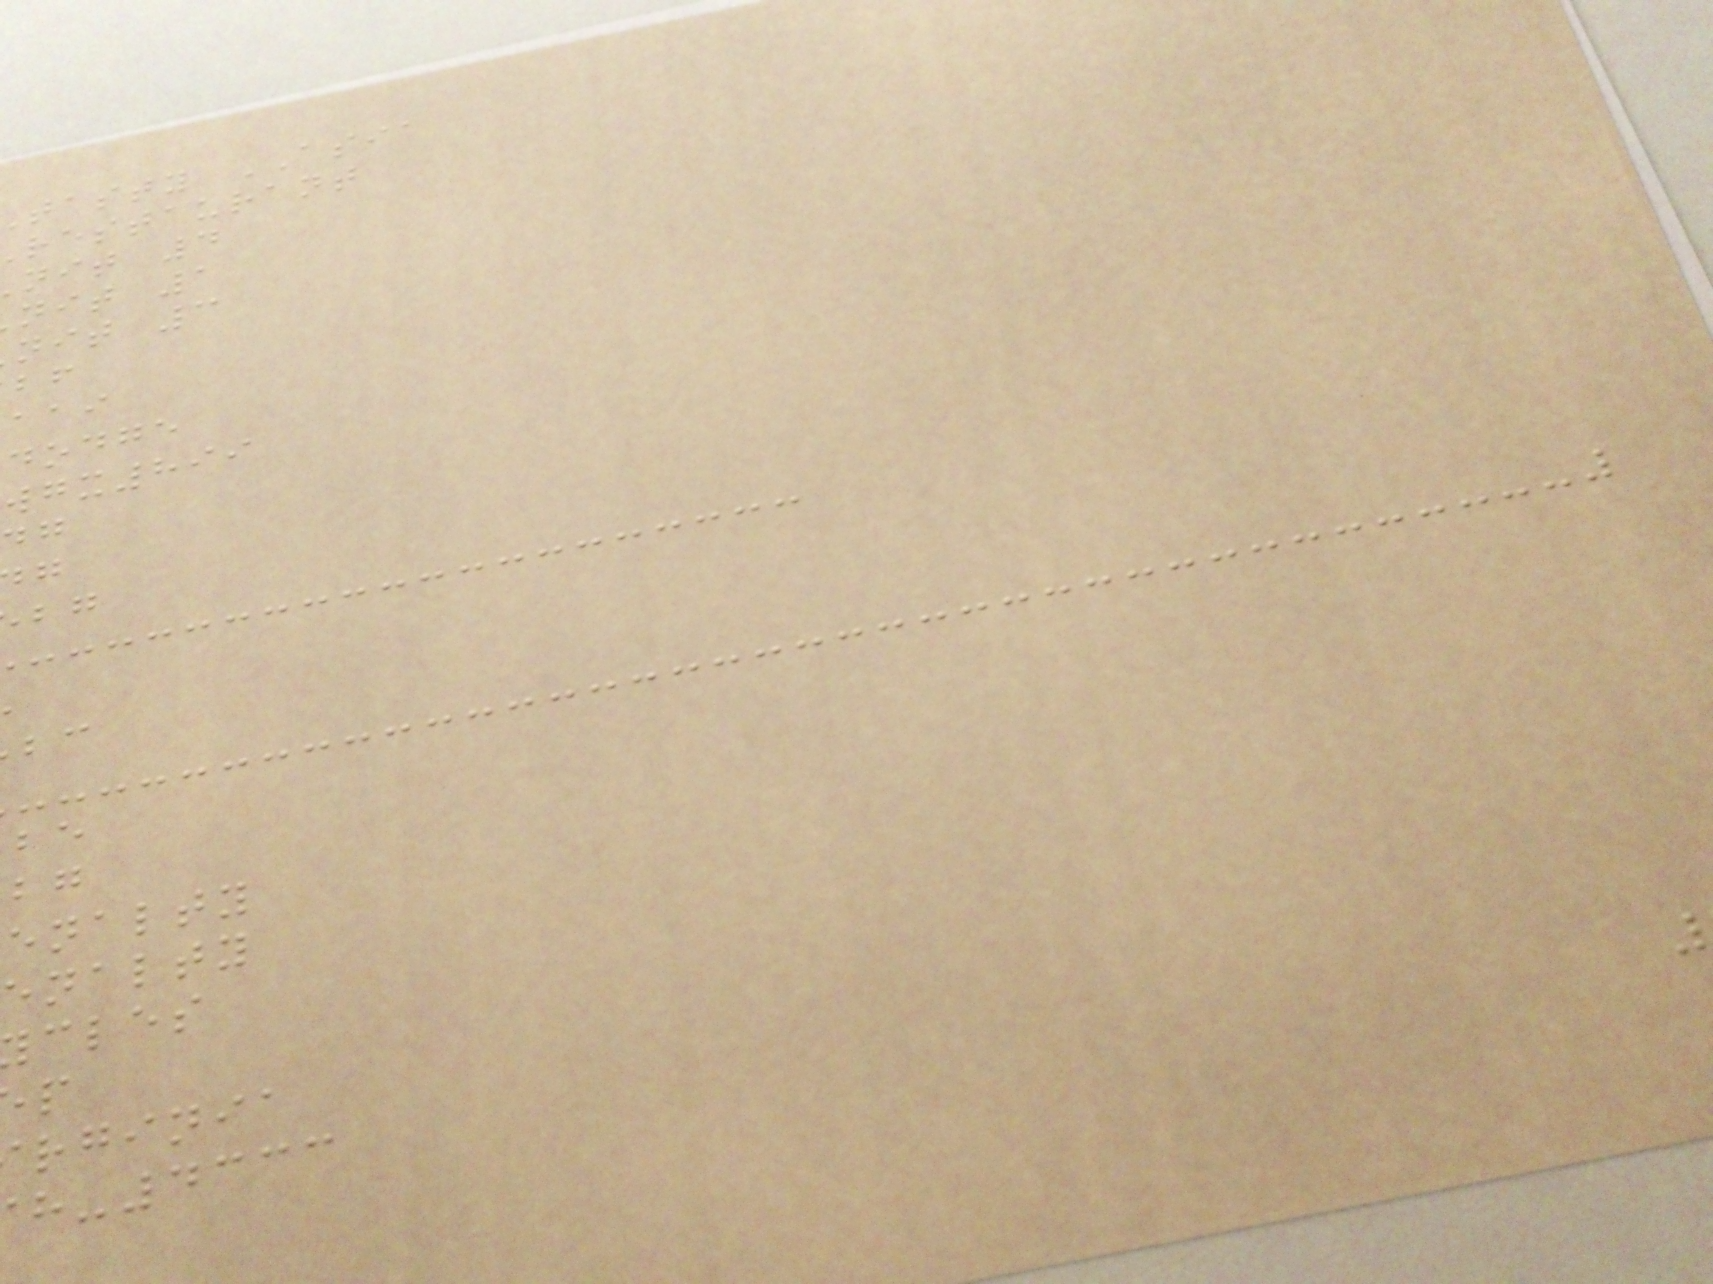tasty ASIA
restaurant
nit 4
nit 1
nit 3
dodge
wgx899
enalty
enalty
cles
rginia
h-4333
